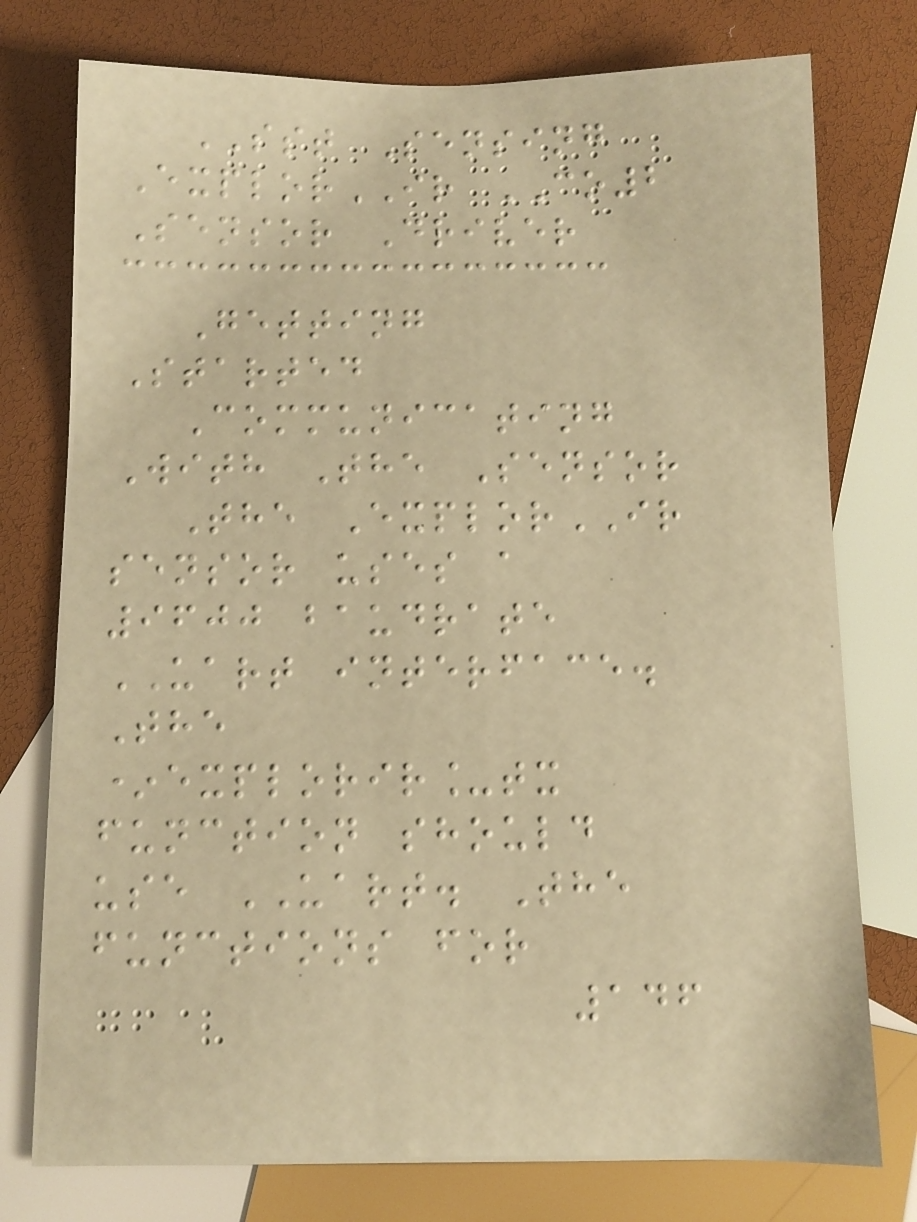SST Sensing
ExplorIR CO2
Sensor Driver
Getting
Started
Communicating
With The Sensor
The ExplorIR
sensor uses a
9600 baudrate
UART interface.
The
*explorir_tx
function should
use UART. The
functions for
146
